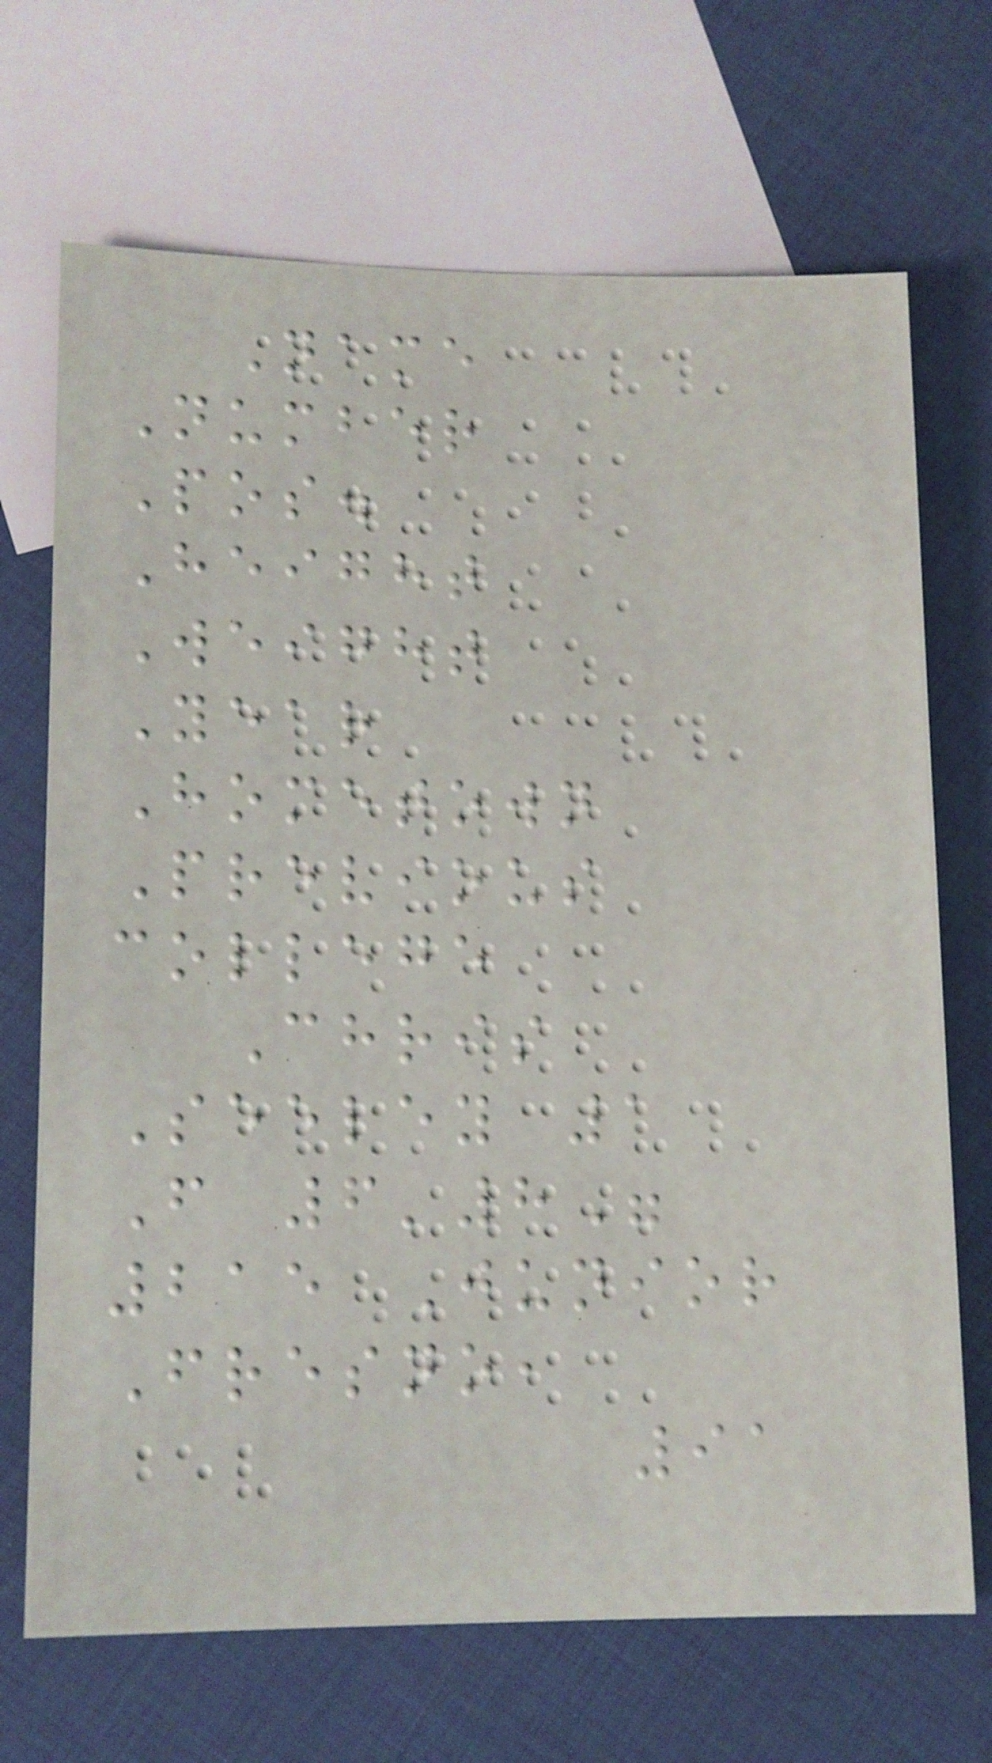Name
Number
Pos.
Height
Weight
Year
Hometown
Previous
college
Chris
Seeley 1
F 6'8"
215 Junior
Fresno,
91
